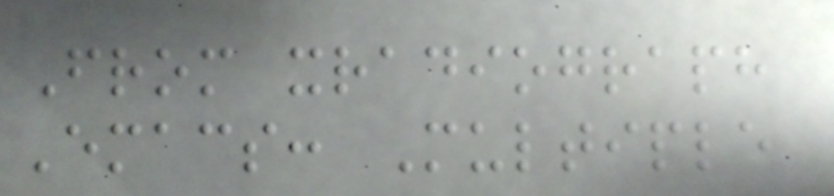From xradiograph
Emacs: Multiple
